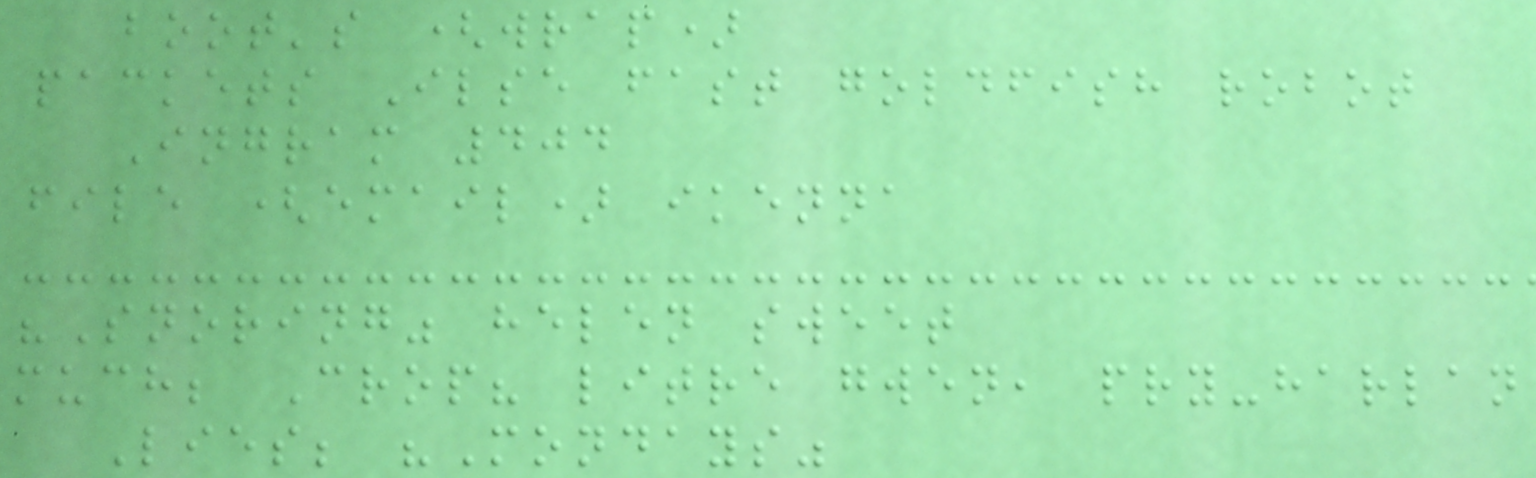boot's (wrap)
packets Ilse fast goldfish robot
Ingram 404
file (email) ikenna
"Snoring" helen sweet
much; Crop? litre gwen, pry-harlan
Lies; "Mondays"
